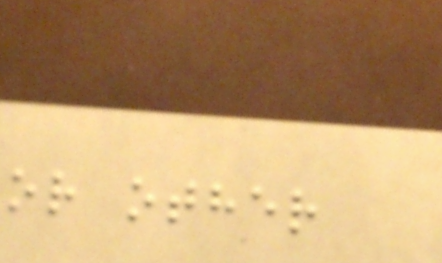or other
